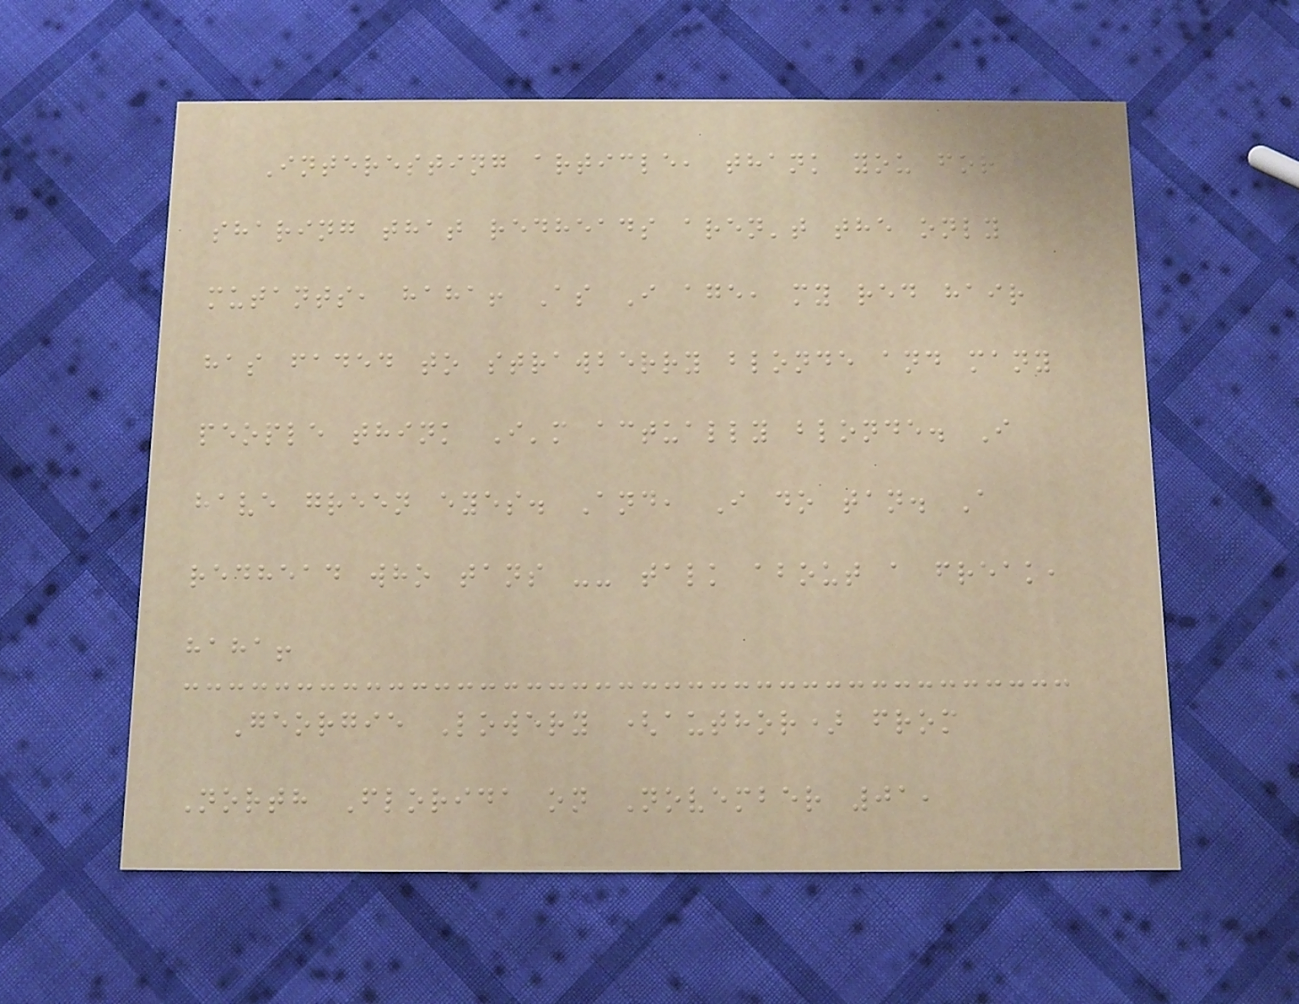Interesting article, thank you for
sharing that redheads aren't the only
mutants, haha! As I age, my red hair
has faded to strawberry blonde and many
people think I'm actually blonde. I
have green eyes. And, I do tan. A
redhead who tans -- talk about a freak,
haha!
Georgie Lowery (author) from
North Florida on November 01,
